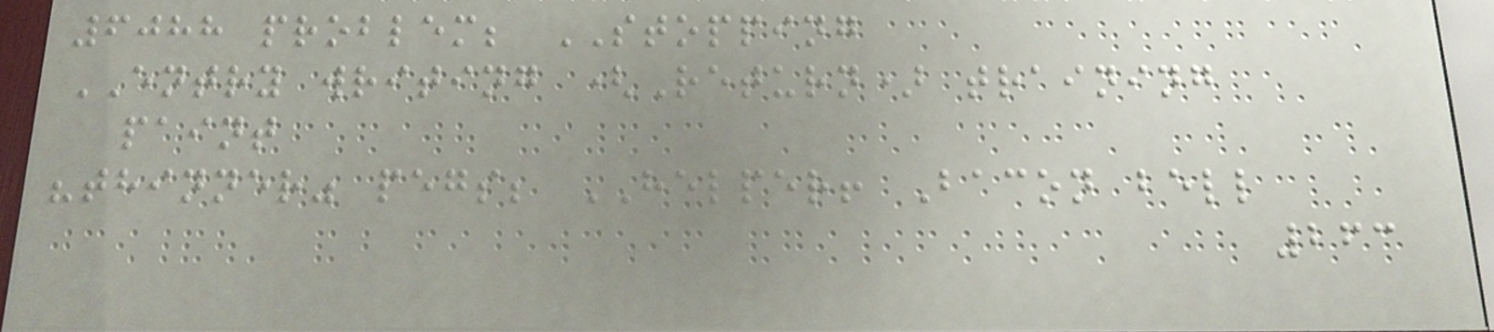6088 problem; STOPPING
ENTRY writing (Return) training
paint
"thinner" pegs; HELPER! Bacon bell
263
